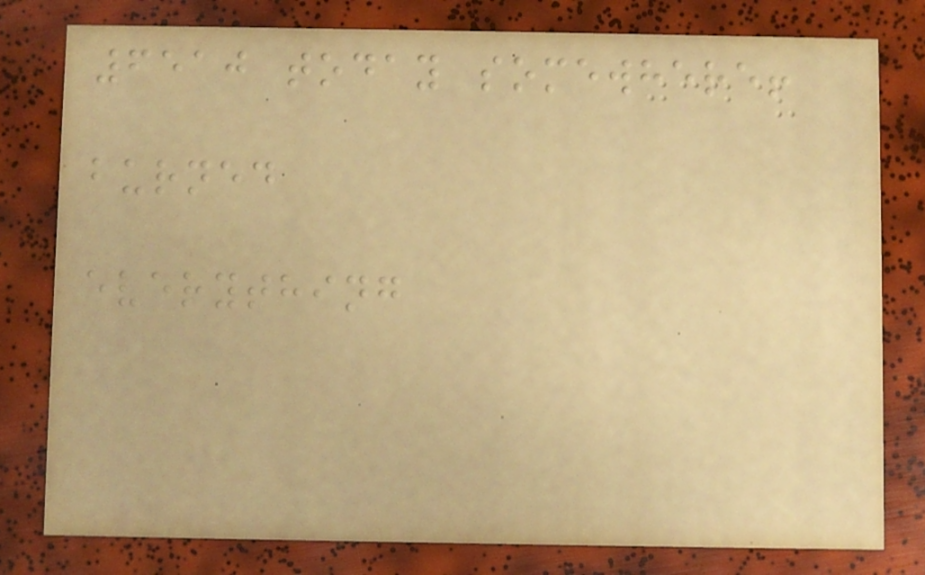6510 today somewhere!
burned
everything
